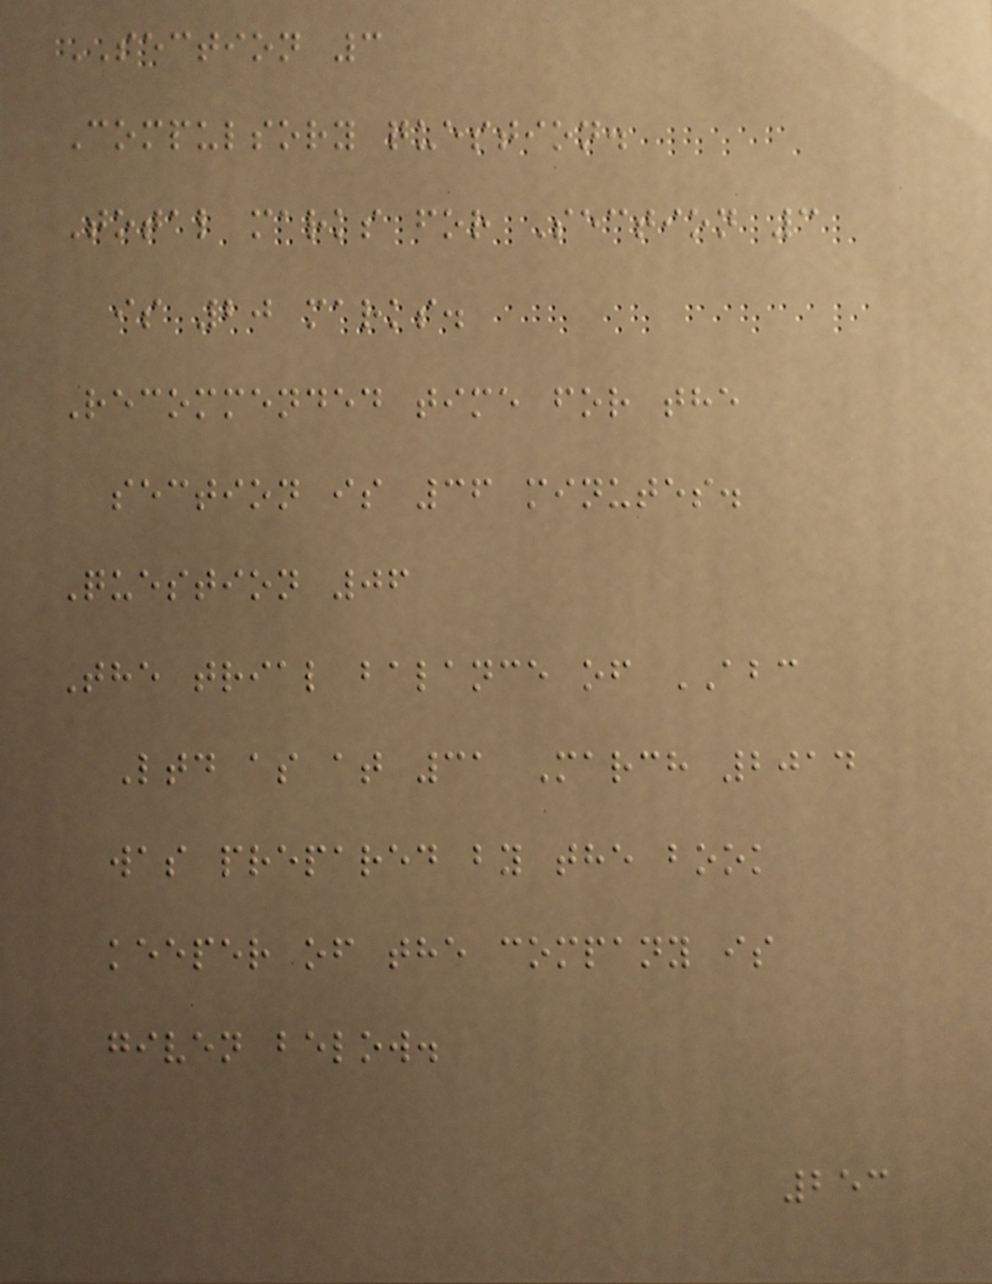SECTION 3
Compulsory question.
Total marks for Section 3
is 20 marks.
Recommended time for the
section is 36 minutes.
Question 06
The trial balance of ABC
Ltd as at 31 March 2014
was prepared by the book
keeper of the company is
given below.
253
